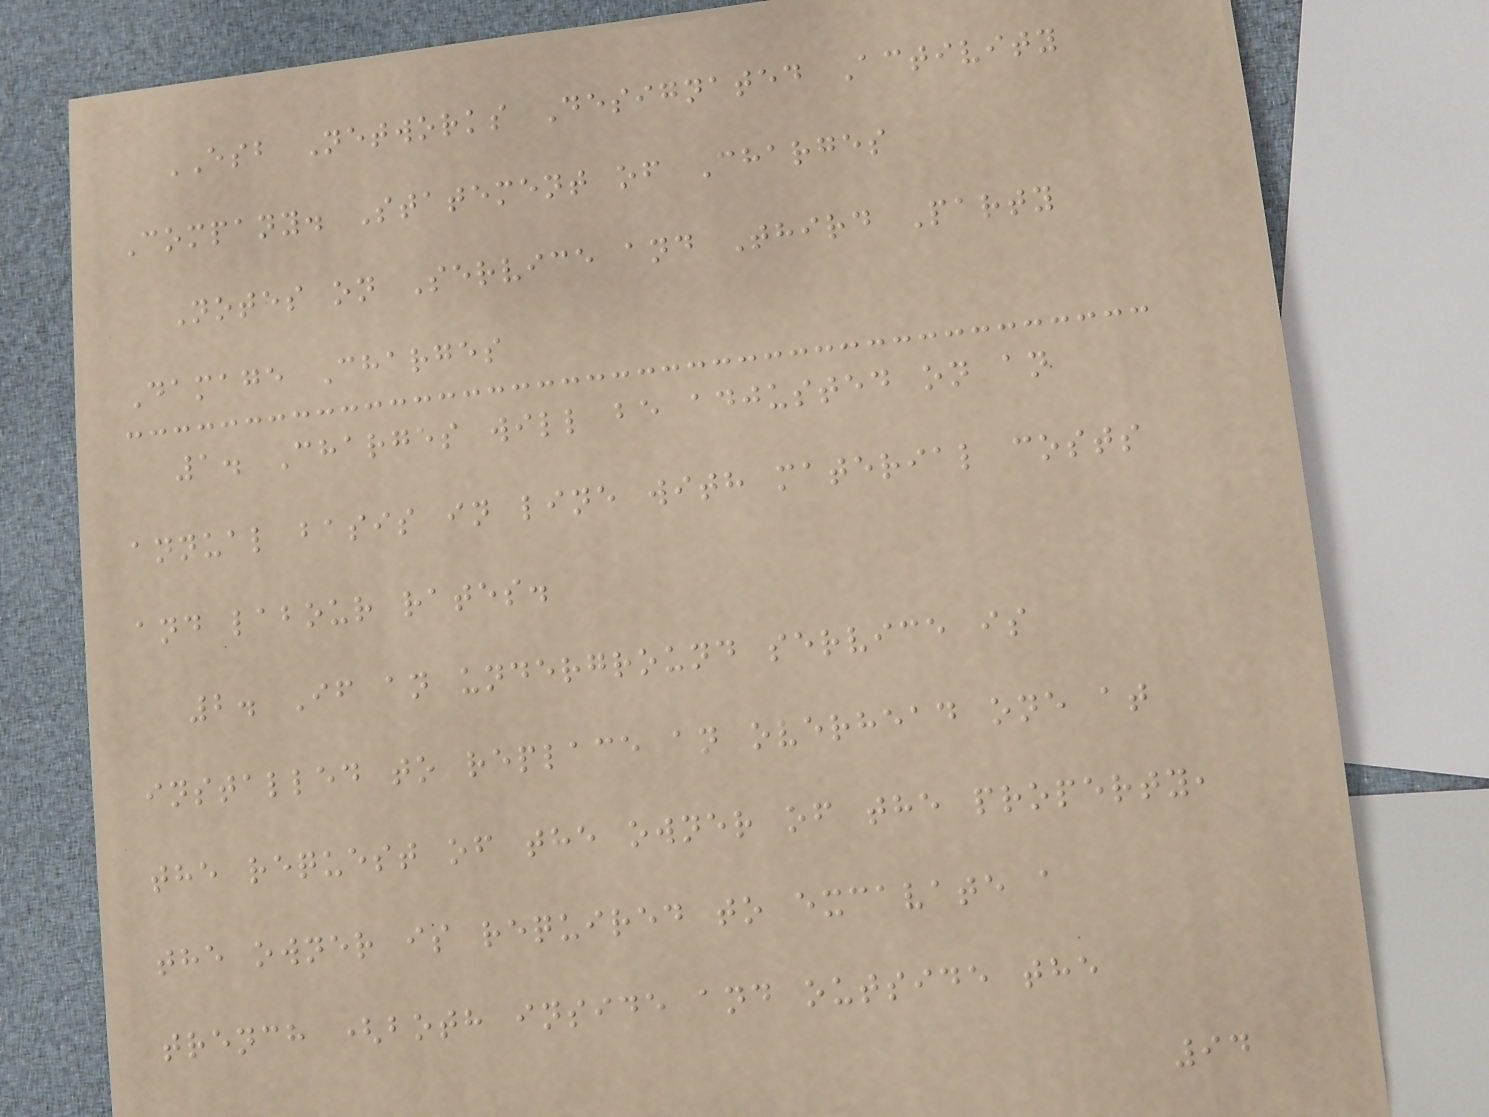ESB Networks Designated Activity
Company. Statement of Charges
Notes on Service and Third Party
Damage Charges
1. Charges will be adjusted on an
annual basis in line with material costs
and labour rates.
2. If an underground service is
installed to replace an overhead one at
the request of the owner of the property,
the owner is required to excavate a
trench (both inside and outside the
94
